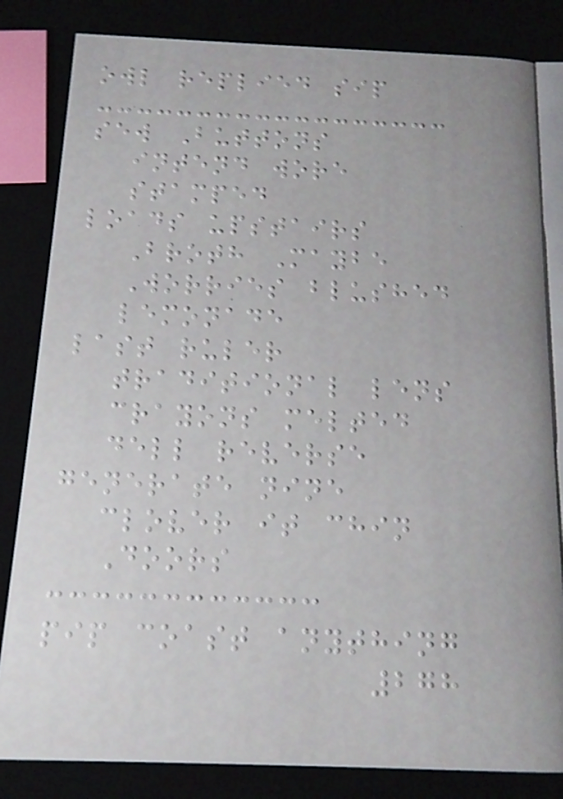owl replied sip
sew Buttons
intend wore
stamped
loads upstairs
Broth Maybe
Worries blushed
lemonade
last ruler
traditional lens
crayons melted
dell reverse
generate nine
clover it chin
Doors
pip coast anything
278
